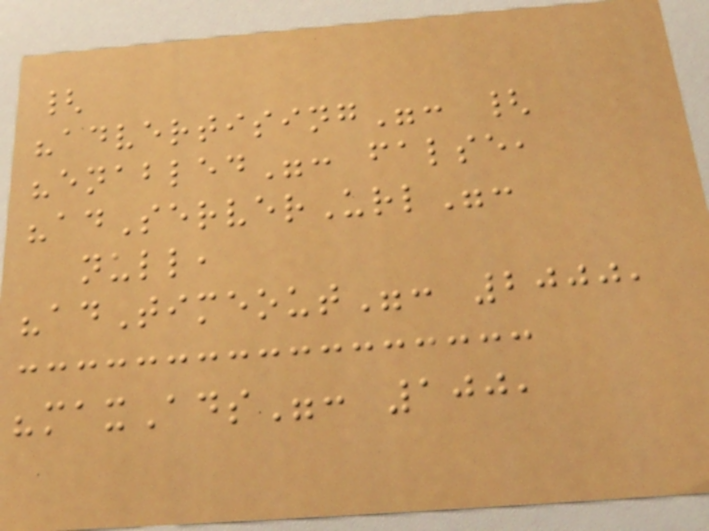{
"advertising": {
"enabled": false,
"adServerUrl":
null,
"adTimeout": 2000,
"maxAds": 100,
